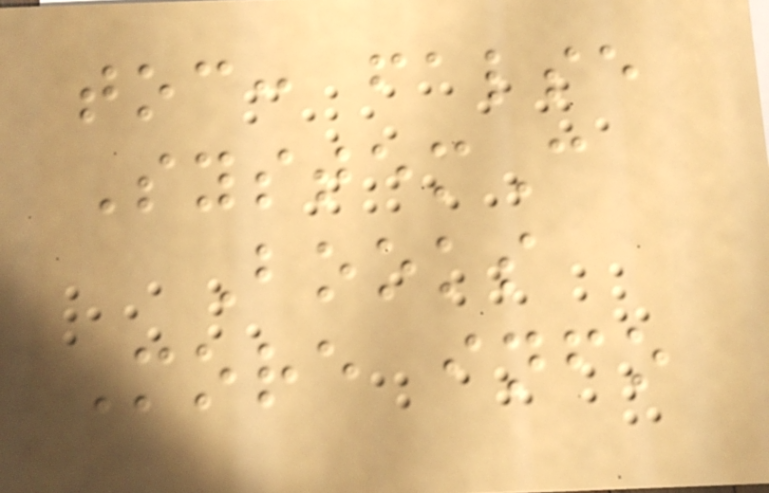toc: false
SystemC
Books
More info
